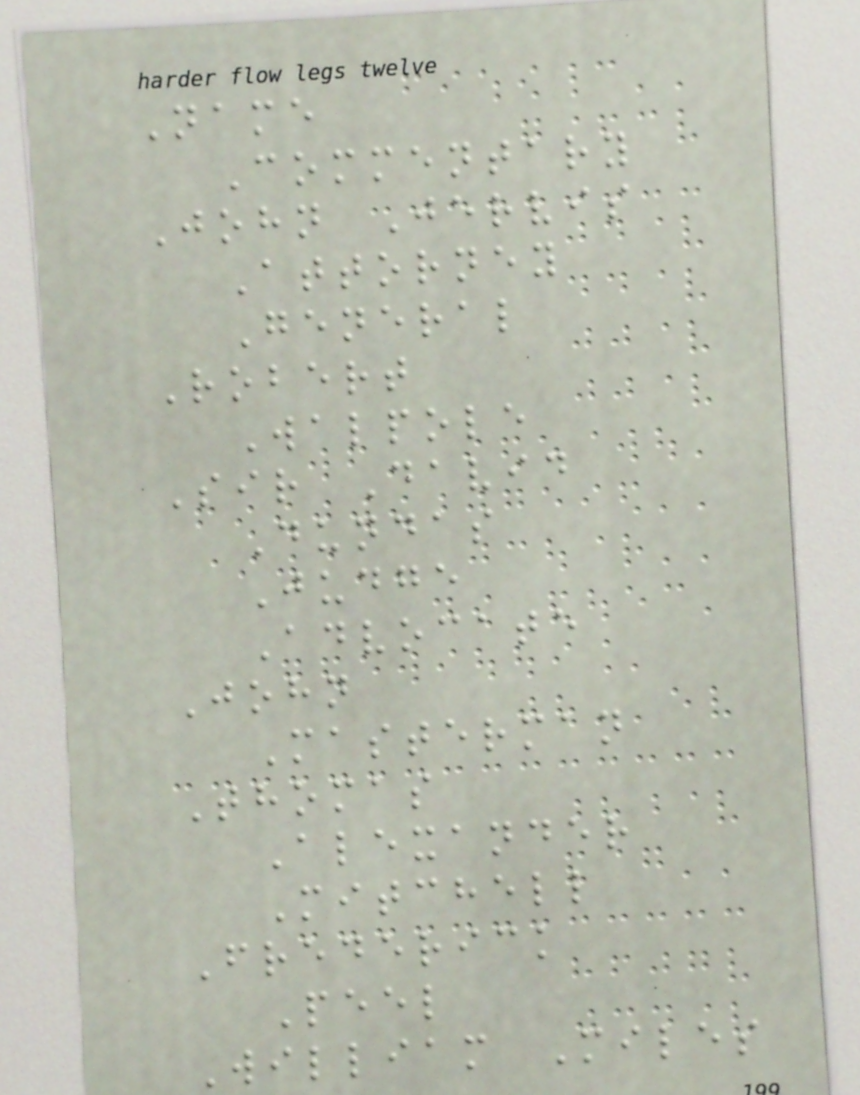Name
Commentary
John Jervis
Attorney
General
Robert
Walpole
Sir David
Dundas
Judge
Advocate
John
Masterman
Thomas
Alexander
Mitchell
Frederick
Peel
William Miles
